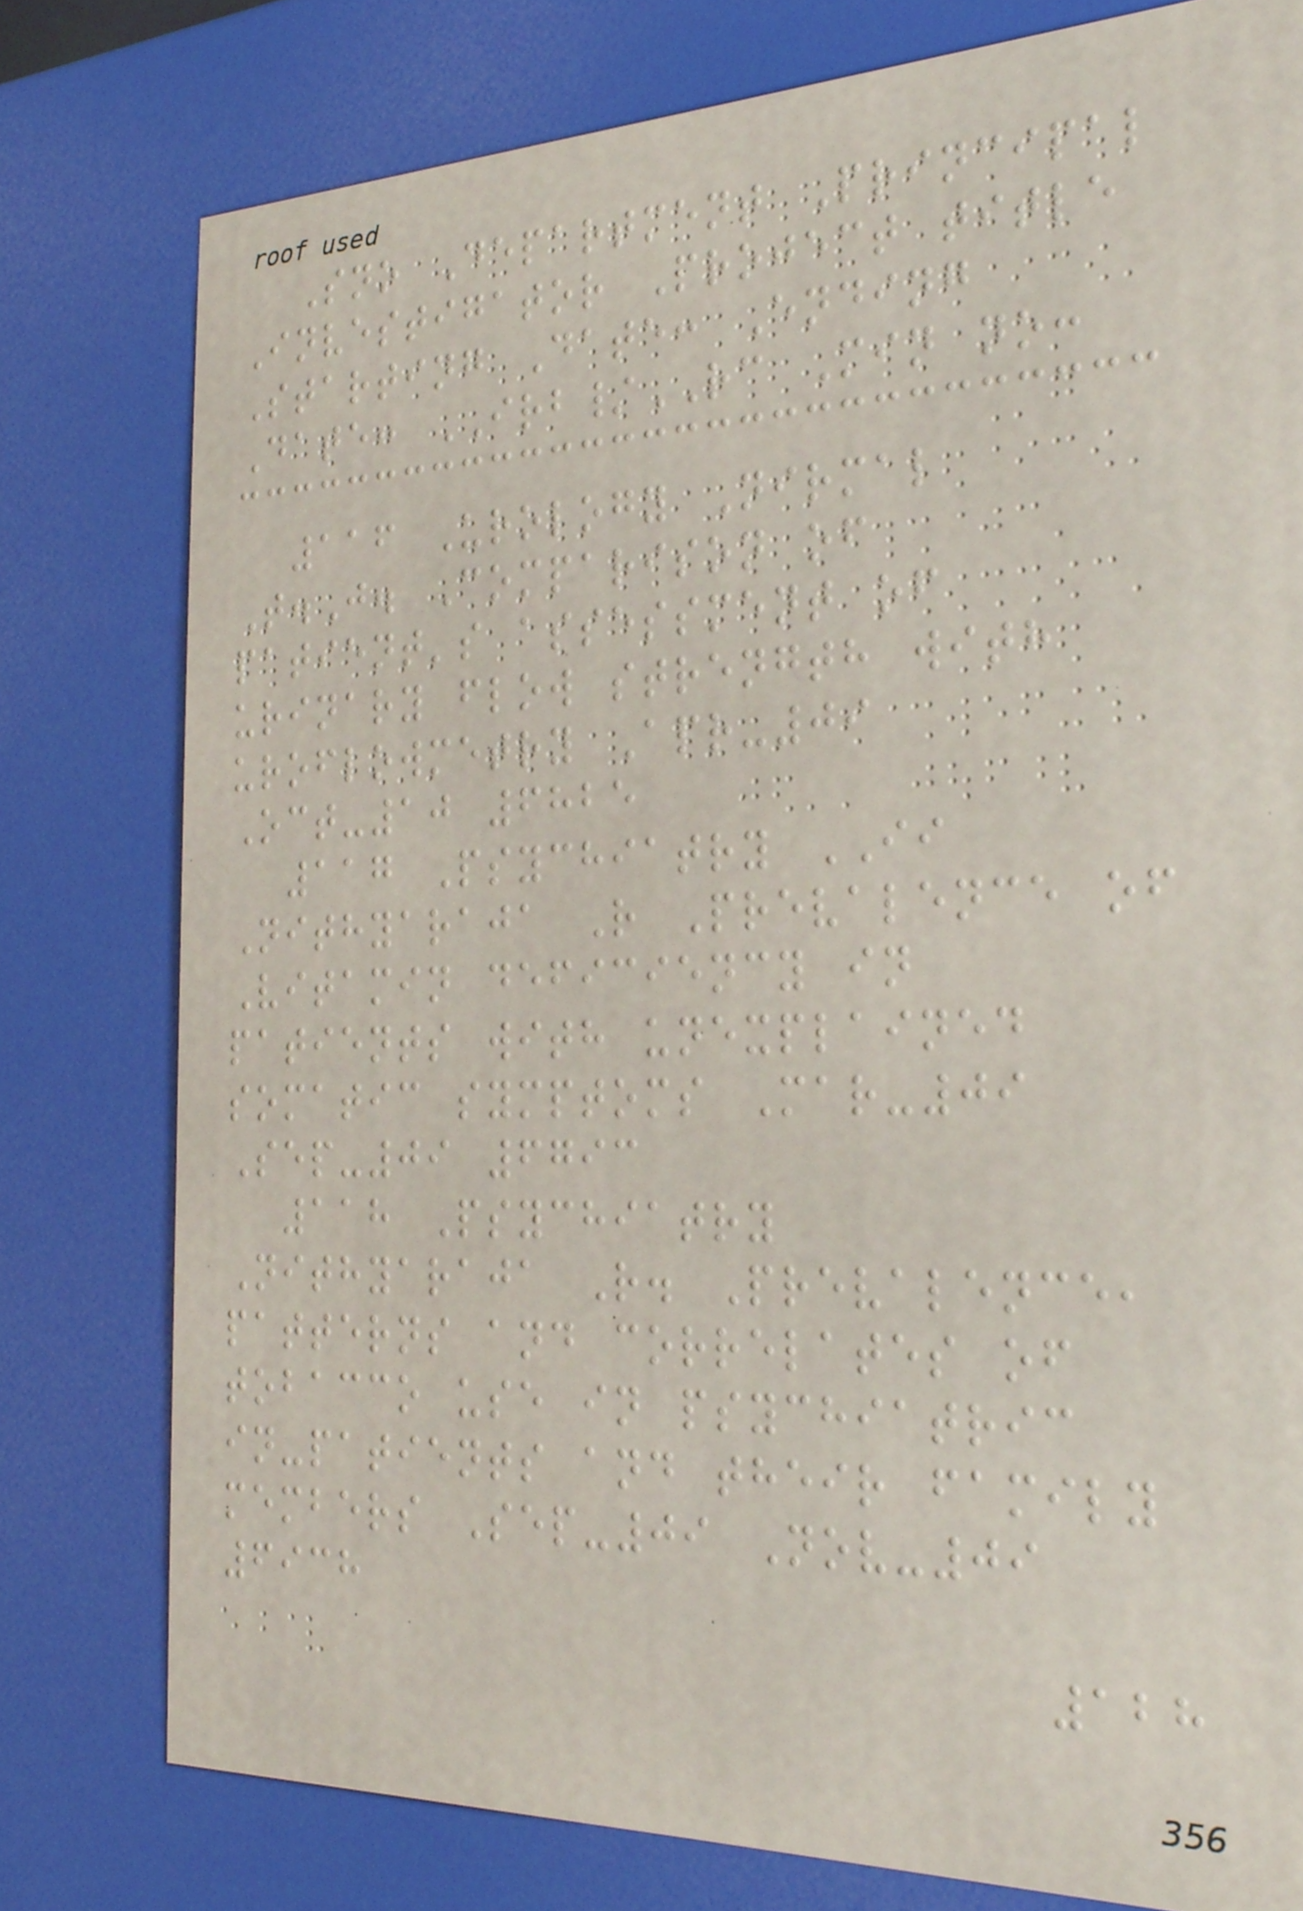Sno Department Principal
Investigator Project title
Starting Date: Ending
Date: IRB/RC Min no:
116 Urology Nirmal
T.J. Comparison of
patient's assessment of
urinary flow strength with
uroflowmetry Apr-09
Oct-10 6825
117 Psychiatry II
Nithyaraja R Prevalence of
Vitamin deficiency in
patients with unexplained
somatic symptoms Mar-09
Sep-09 6793
118 Psychiatry
Nithyaraja R. Prevalence,
patterns and correlates of
tobacco use in psychiatric
in-patients and their family
members Sep-09 Nov-09
6938
128
